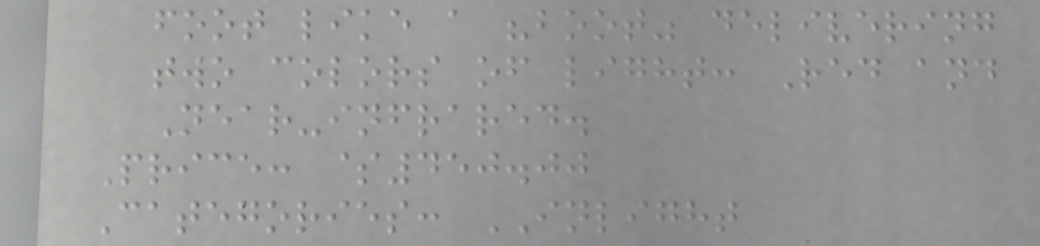foot like a "boot" delivering
two colors of light: Red and
Near-infrared.
Price: $450.00
Categories: INLIGHT
